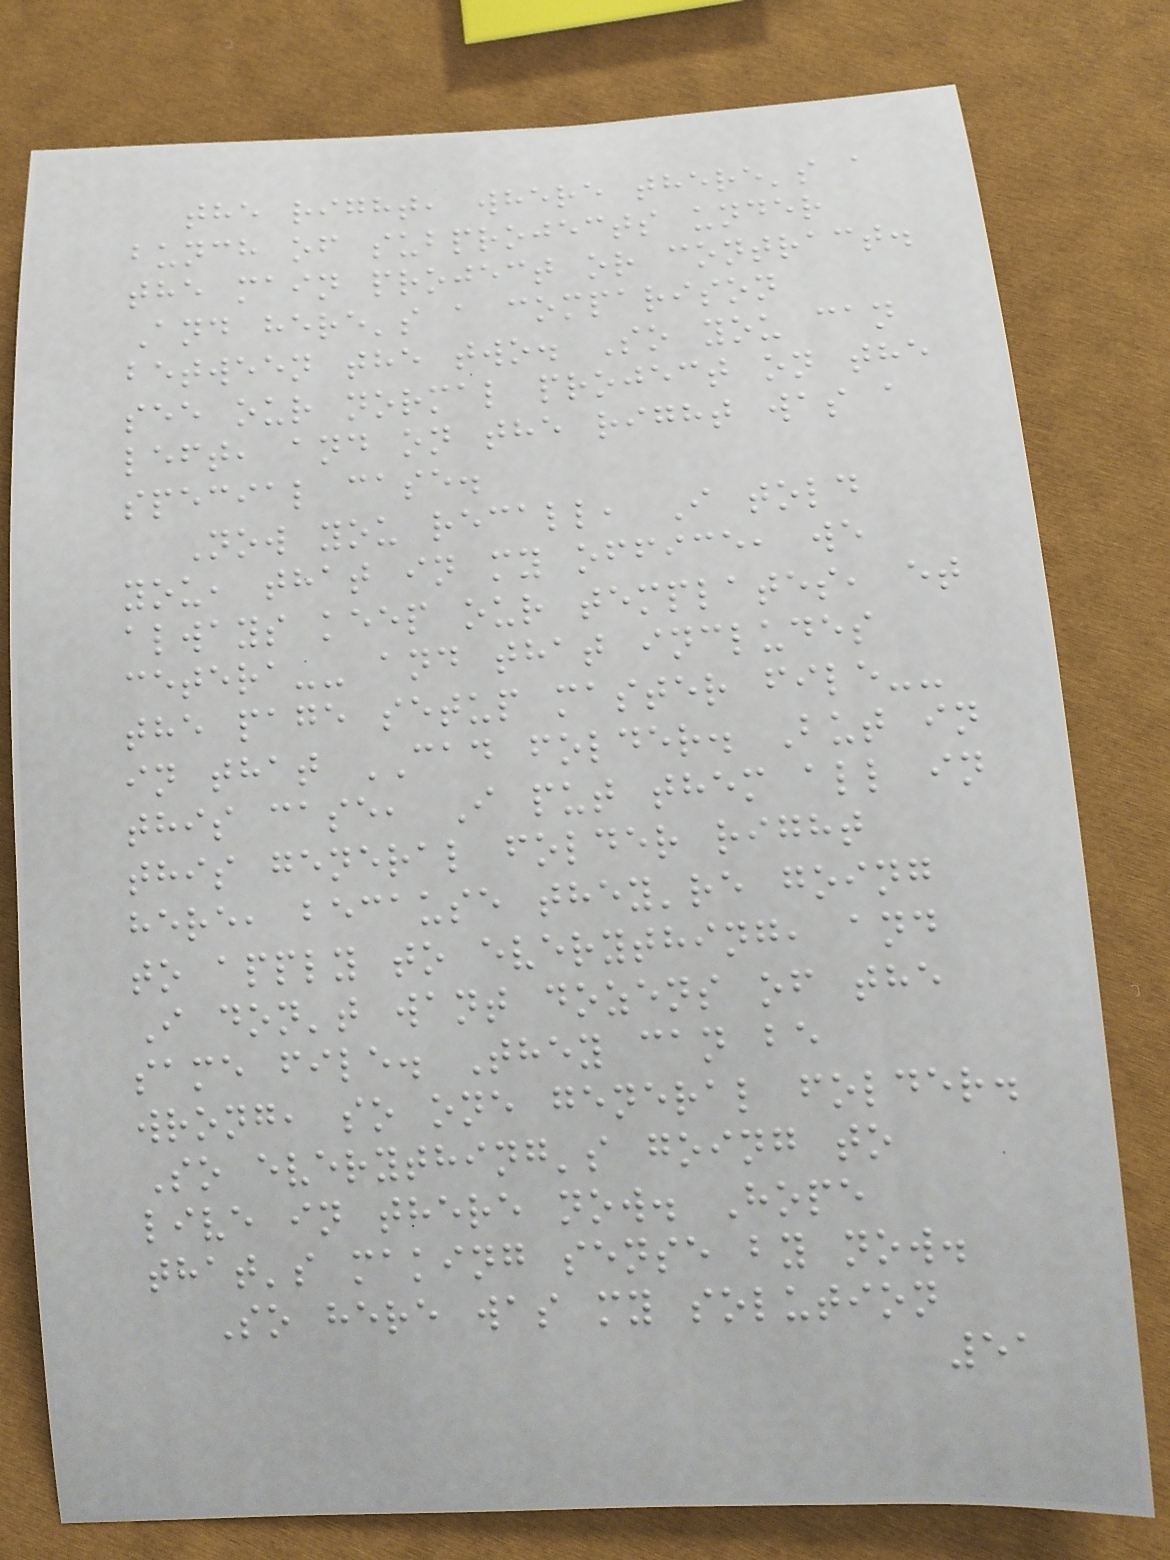the right, where there's a
bunch of subprojects under
the main project or contract.
And here's a comparison
between the two. So you can
see our normal project on the
left, and on the right was a
special case.
Now you recall, I told
you, that in my office, we
always keep our templates, et
cetera-- and that includes
the page setup master file--
in that CAD folder. But in
this case, I put them all in
this general folder right
here, because they're going
to apply to everything, and
I don't want dozens of the
same file. They can be
wrong, so one general folder.
So everything's going to
live in there now. Hope
that's making sense by now.
So here was my solution
51
